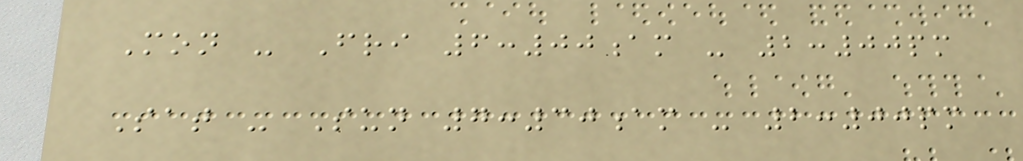Mon - Fri 6:00am - 2:00pm
Sat - Sun 7:30am - 2:00pm
